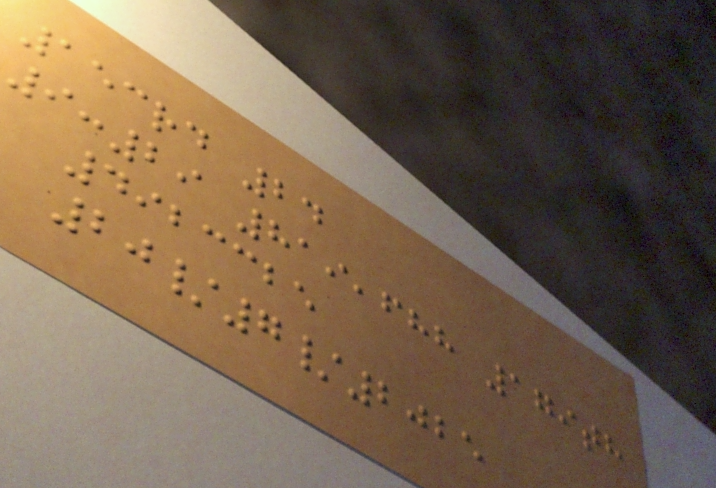153rd 24
9:29 819,688 179th
4923325
20/7/2025
